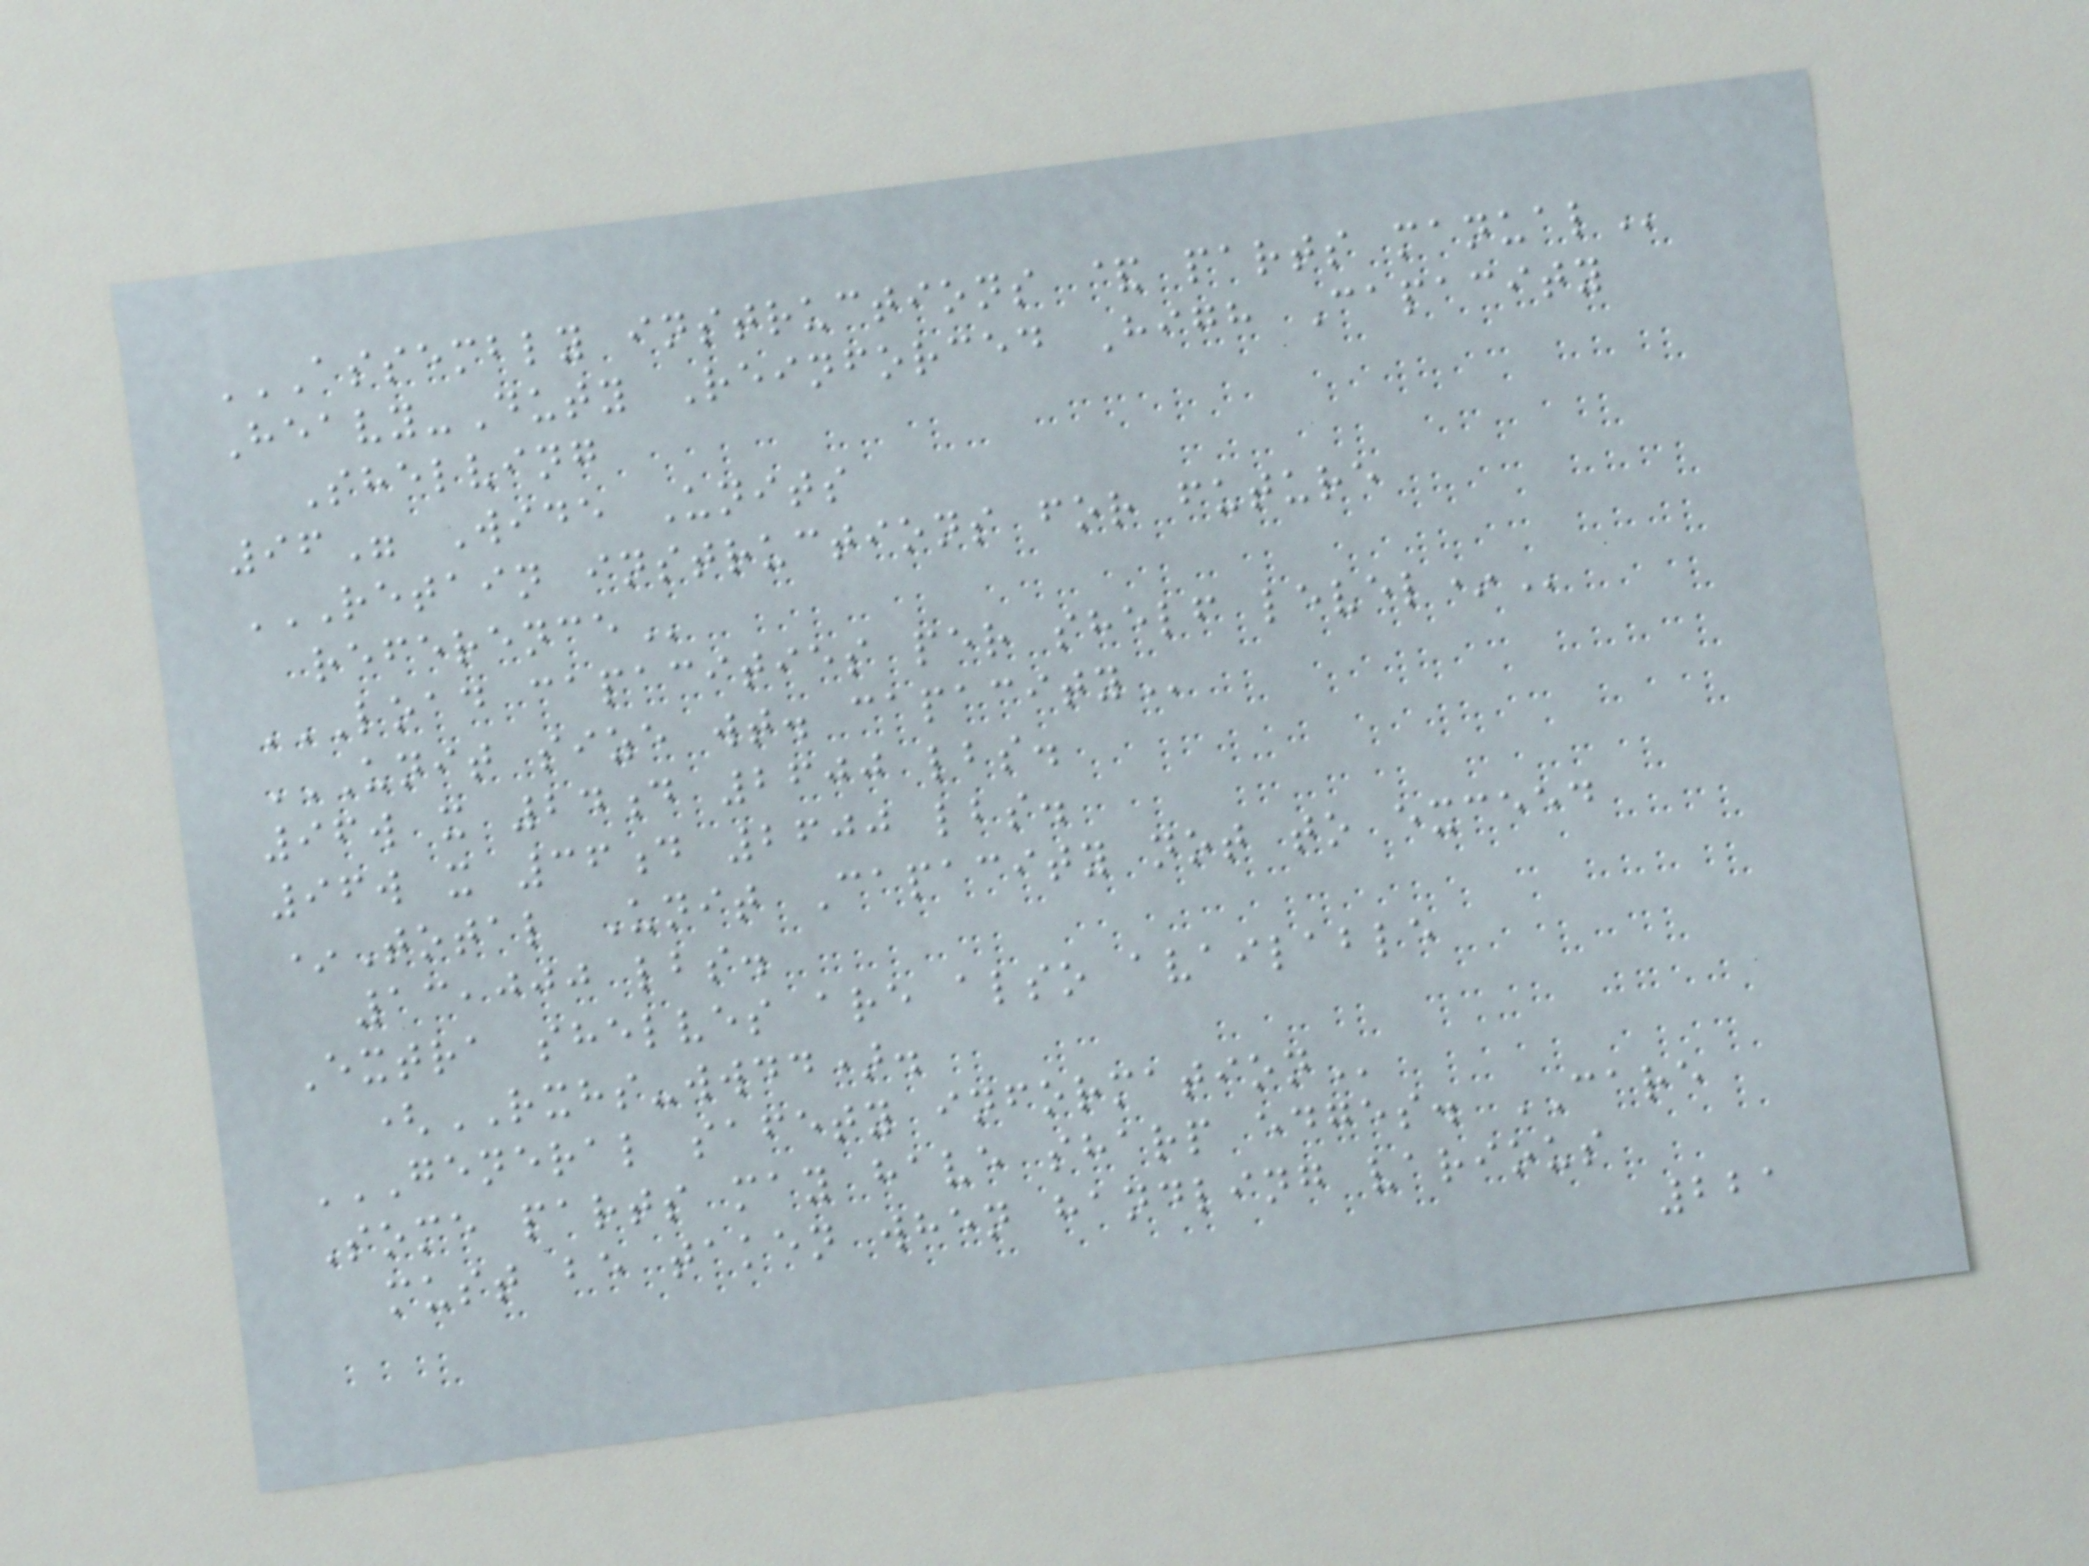ASSEMBLY INSTRUCTIONS & PARTS MANUAL
Heavy-Duty Reinforced High Capacity
Shelving
96" Wide Units
RETAIN INSTRUCTIONS FOR FUTURE
REFERENCE
LOAD CAPACITIES PER SHELF LEVEL*
UNIT SIZE WT. CAPACITY
96w x 24d 2600 lbs.
96w x 36d 2600 lbs.
*Total Unit Capacity not to exceed
13,000 lbs.
Extra shelves are also available
(RXHS-wwdd).
GENERAL SAFETY INFORMATION
Some parts may have sharp edges. CARE
must be taken when handling various
221
